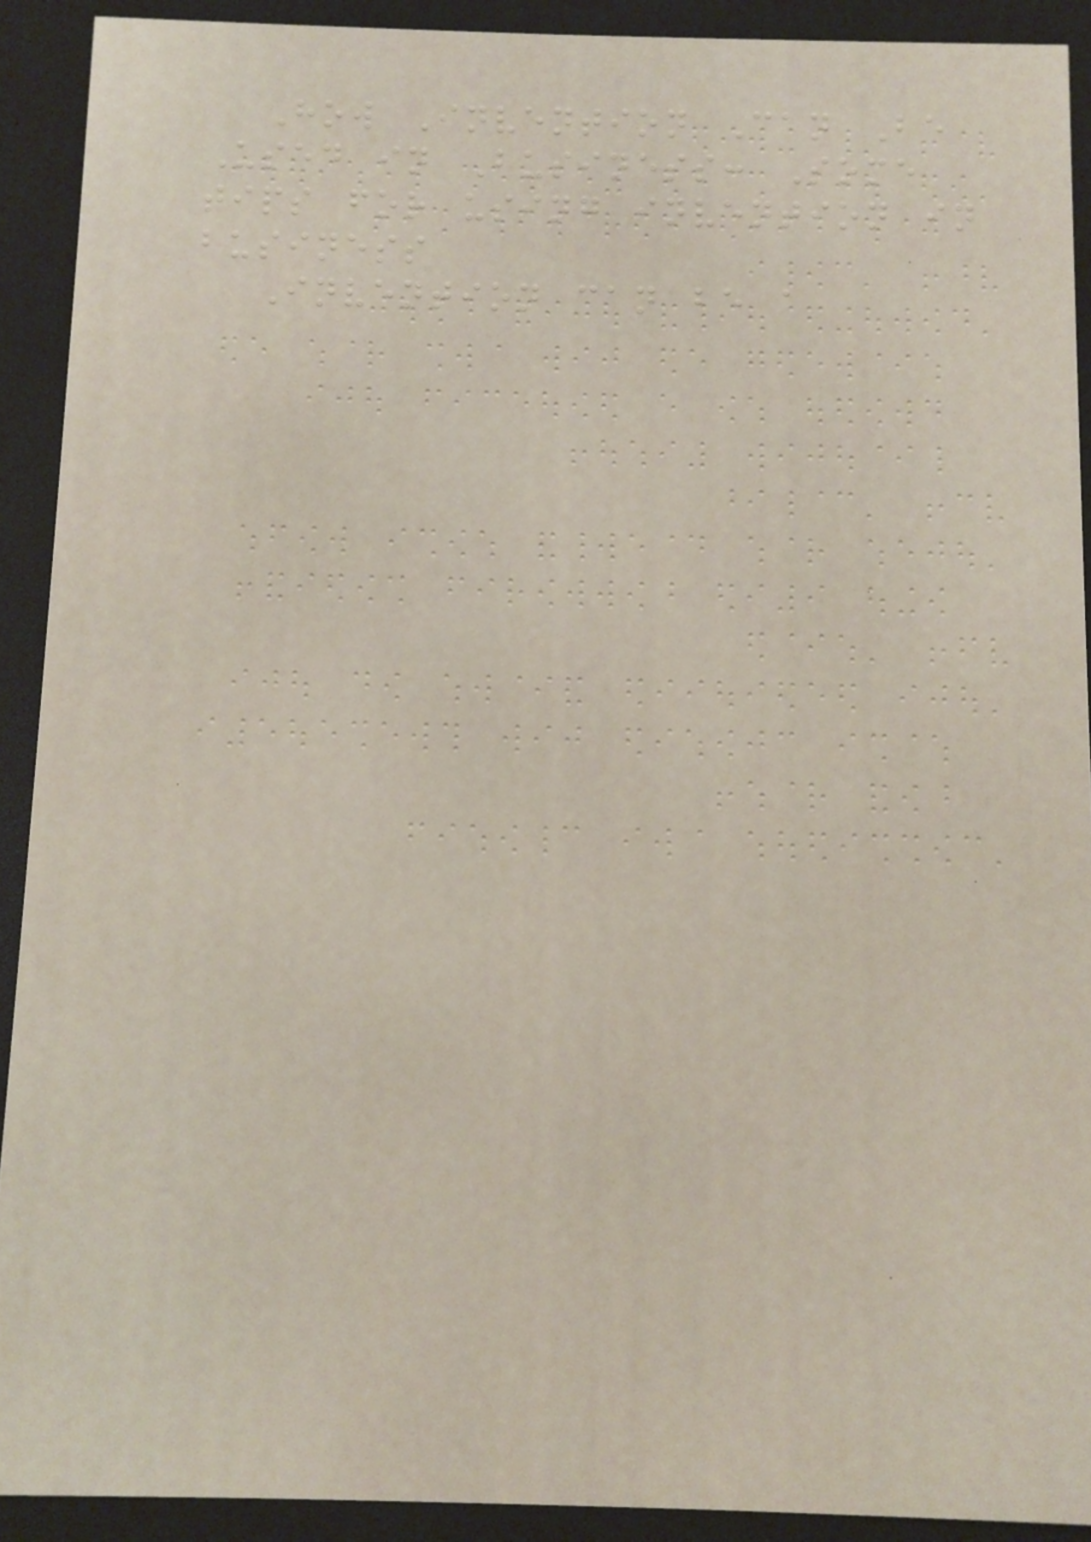How Invention Can Be
Used in Business: Some
tips for using invention in
business
Invention can be a
